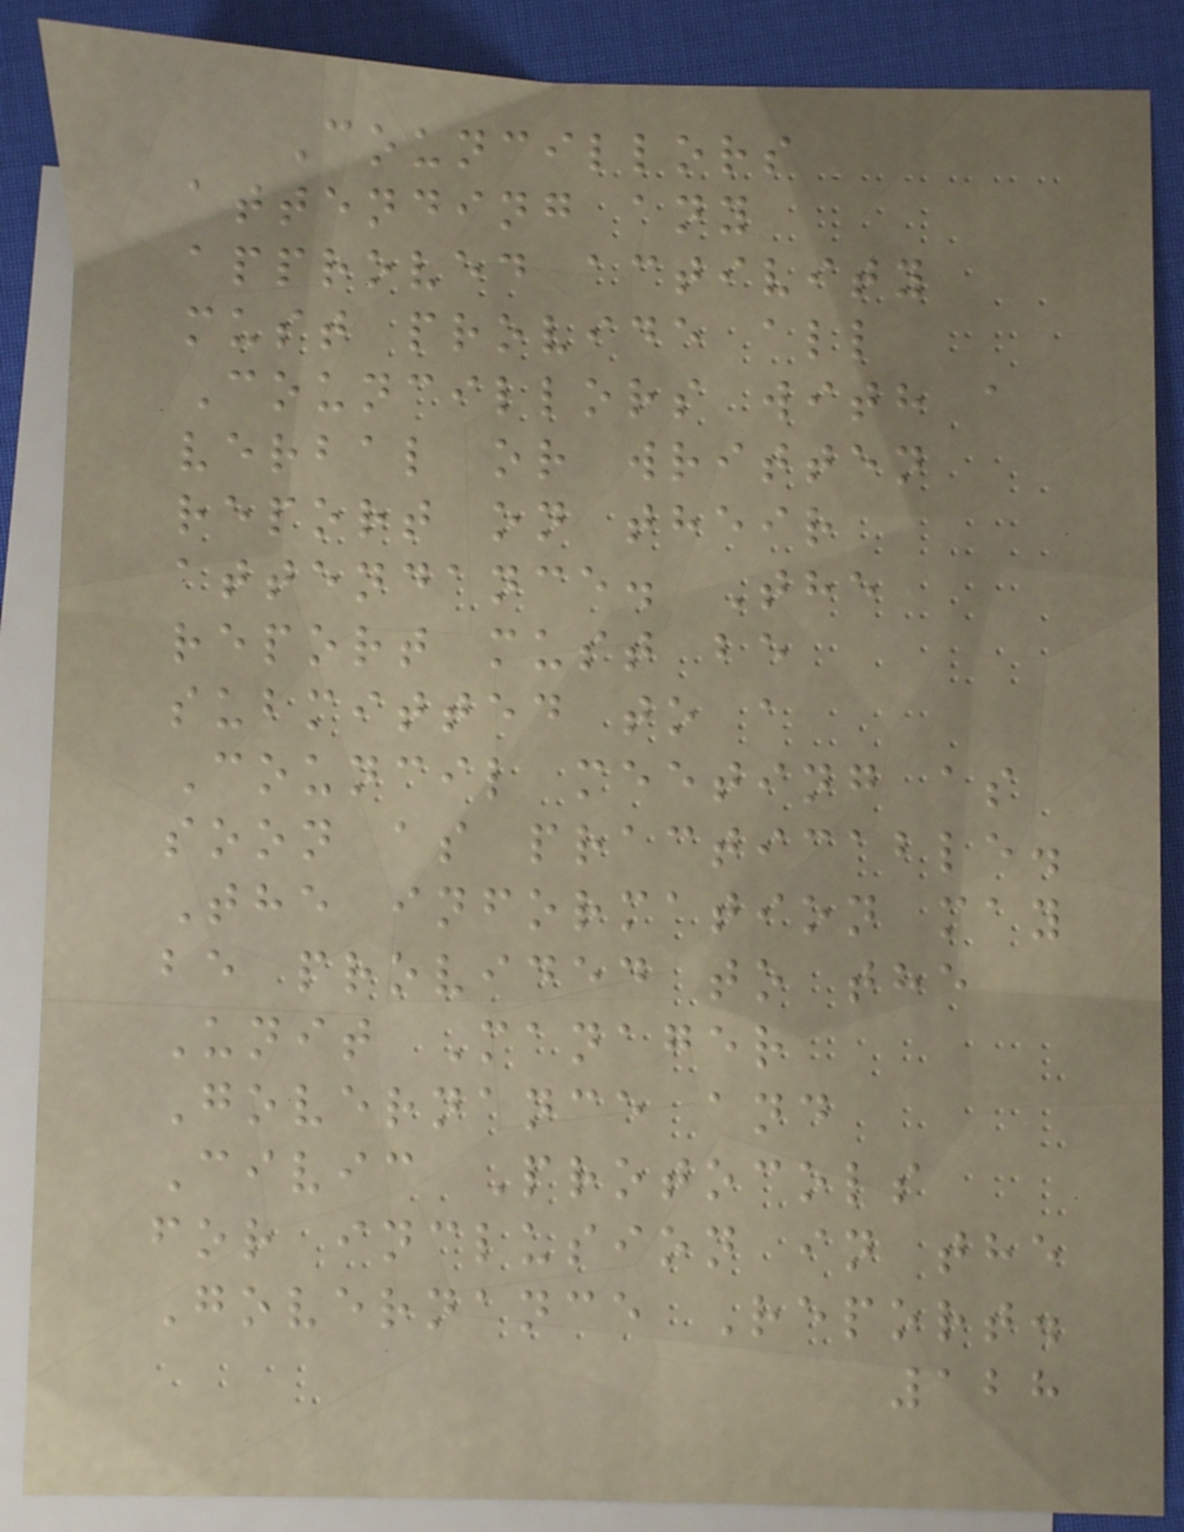Councillors
attending any
approved activity
must provide all
Councillors with a
verbal or written
report on their
attendance. The
report must be
submitted to a
Council meeting as
soon as practicable.
The information may
be provided to the
Unit Manager
Governance and
Civic Protocols
for inclusion in the
Governance Report.
128
